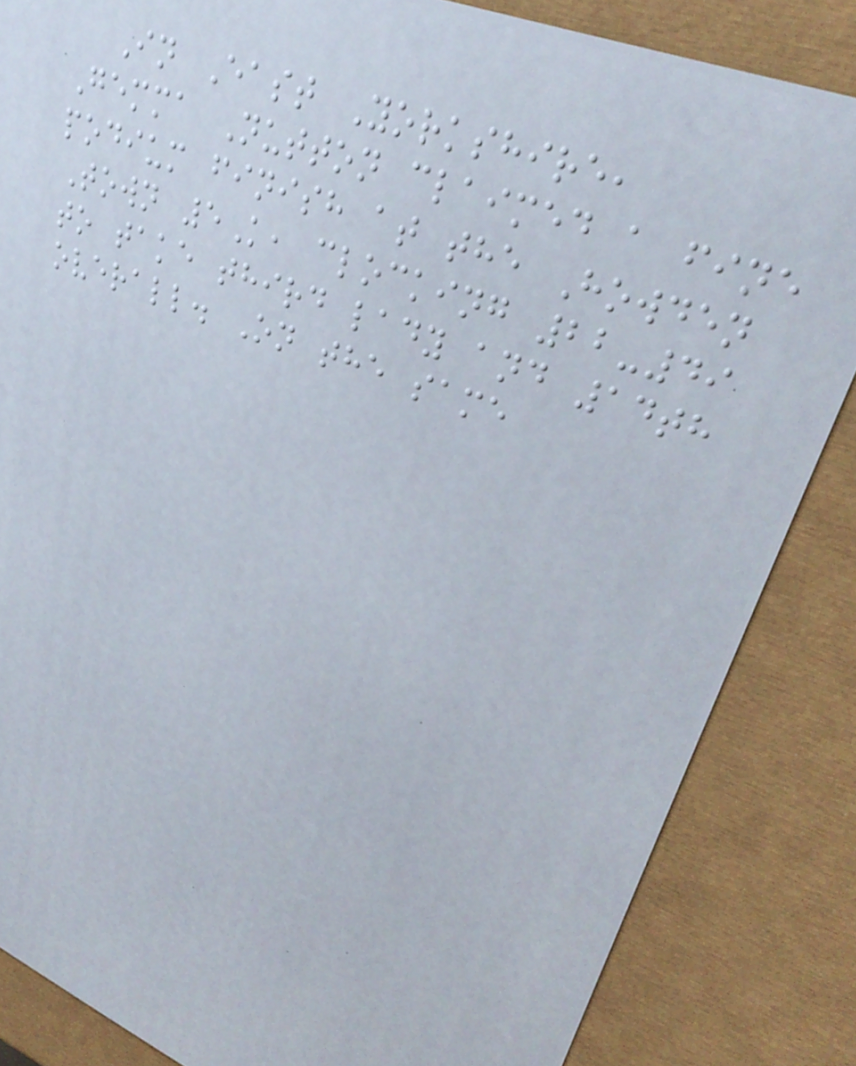In East Yorkshire,
Gemma Nutton claimed a fine
podium finish at the Howden
Town 5K, clocking 22-49
to take third lady and 14th
overall. On the same
